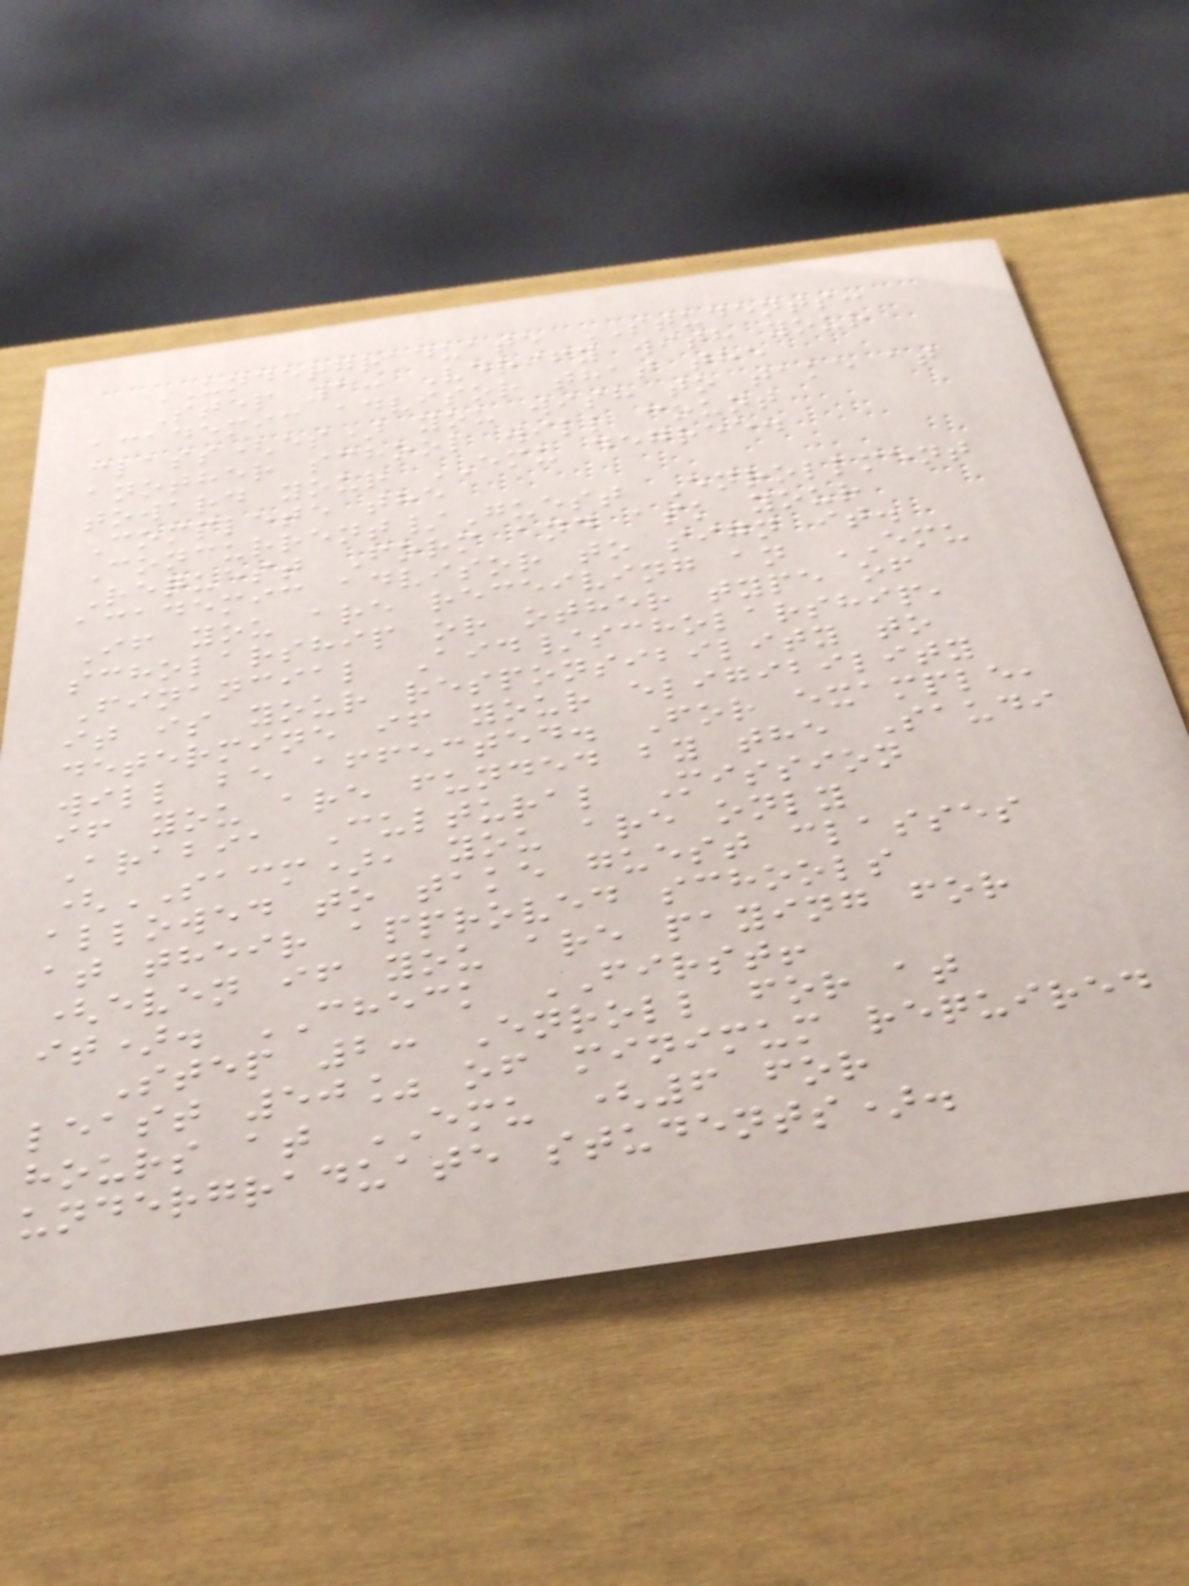UNDERGRADUATE STUDENTS:
Step 1: Verify with your
academic advisor that the
class(es) you wish to take at
another school will count
toward your EMU degree.
Complete the
Concurrent/Guest Enrollment
Request Form and ask your
academic advisor to sign it.
If you are receiving an EMU
scholarship or other type of
Financial Aid/scholarship,
it is your responsibility to
determine if your eligibility
will be affected. For example,
if you are funded by the Saudi
Arabia Cultural Mission
(SACM), you are only
allowed to take guest classes
at their approved schools
(even if you are paying for
it). CHECK FIRST!
Step 2: Enroll for at
least 50% of minimum required
hours at EMU (6 for
undergraduate students).
